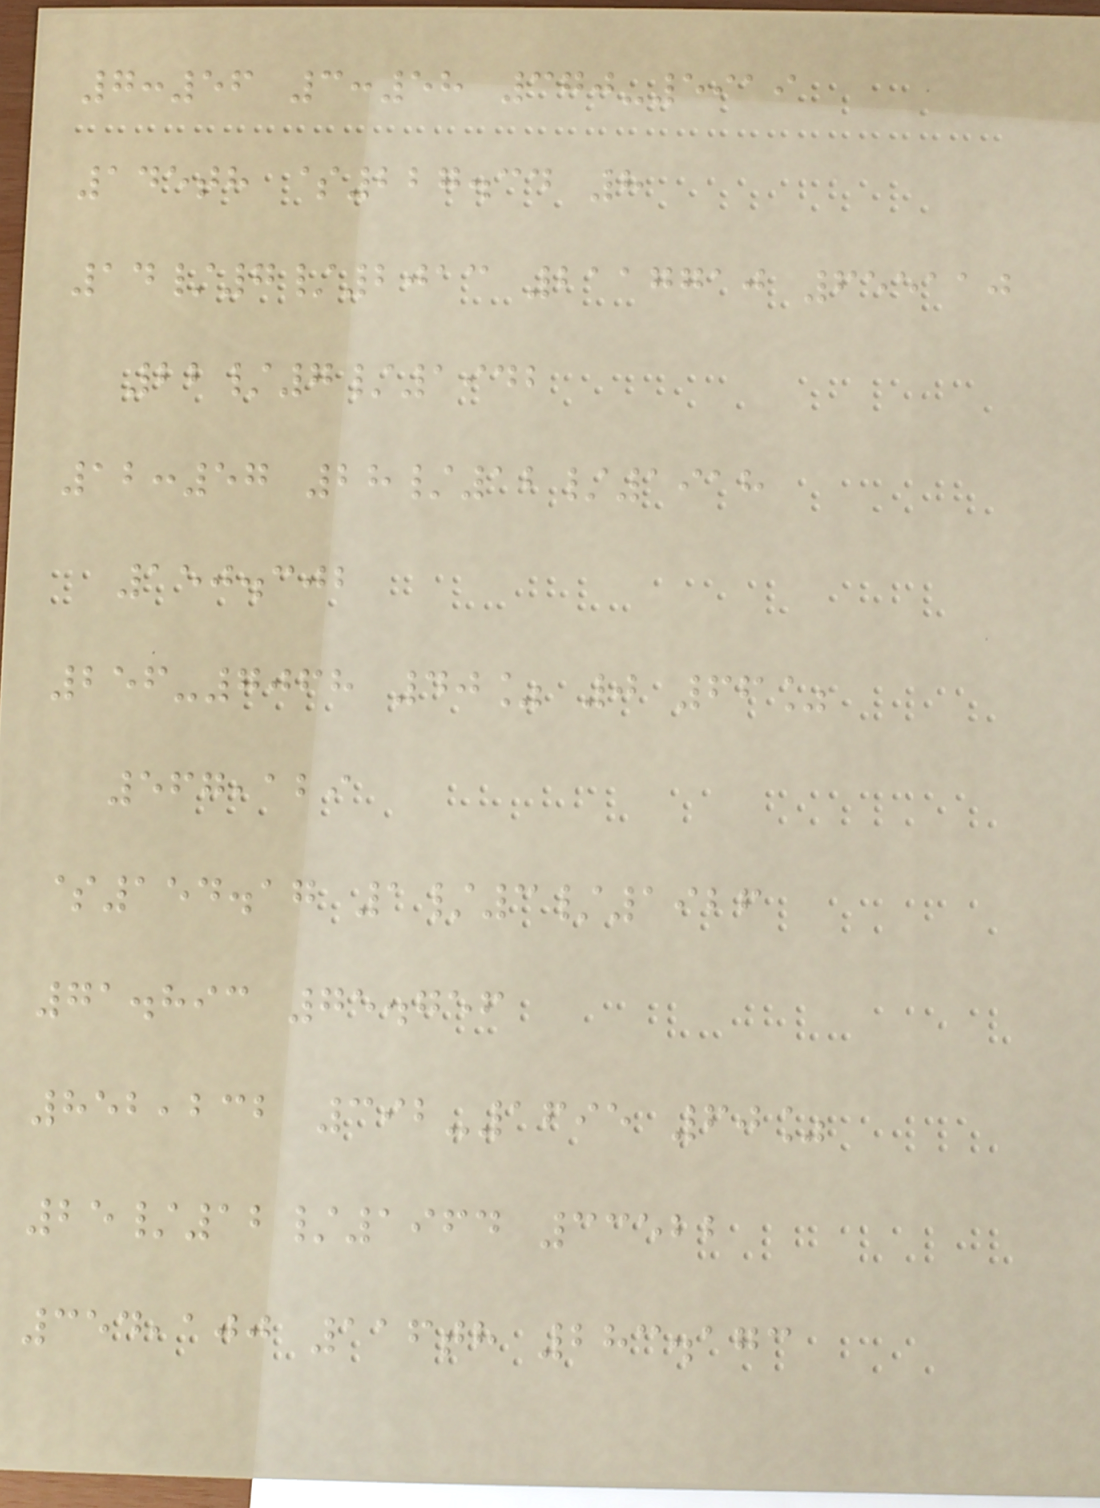7:56 3:58 370-5919
145th $227.34 8
14/7/2013 2117710 655110
22/7/1942
12:57 28/12/1918
150.302
256-7068 40% 0 66%
567,129
$154.17 1/3/1926
71.893 75.756
852,232 392-1695 60%
25/12/1964 33522
354,100 116th 283.173
